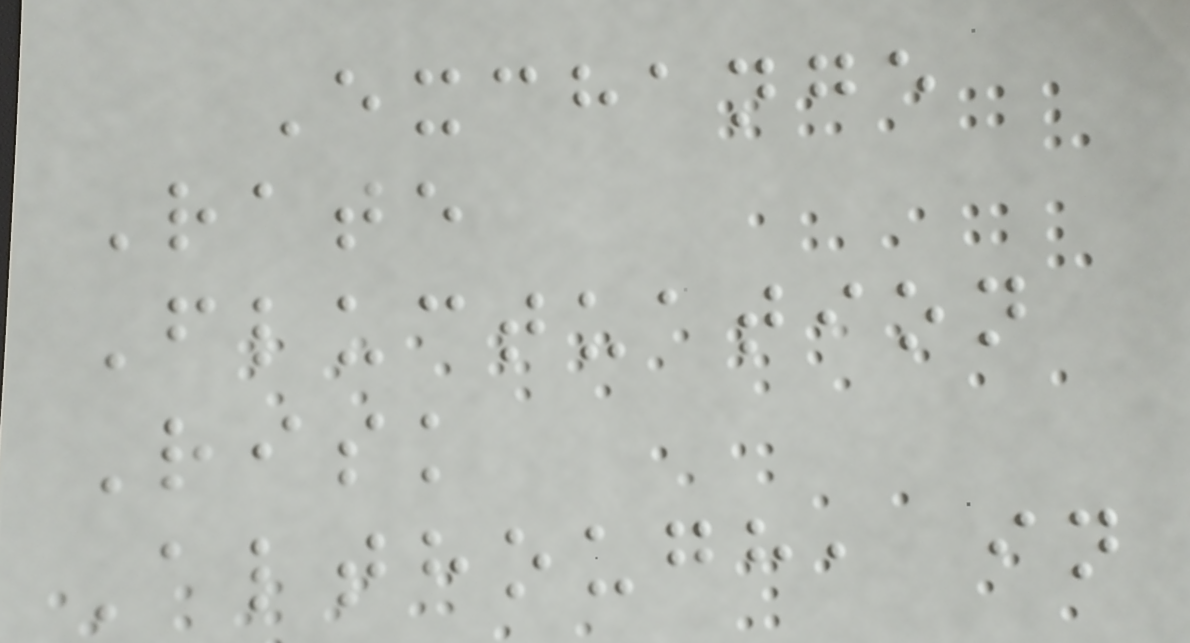Exchange
Rate
Fluctuation
Risk
Although, in
